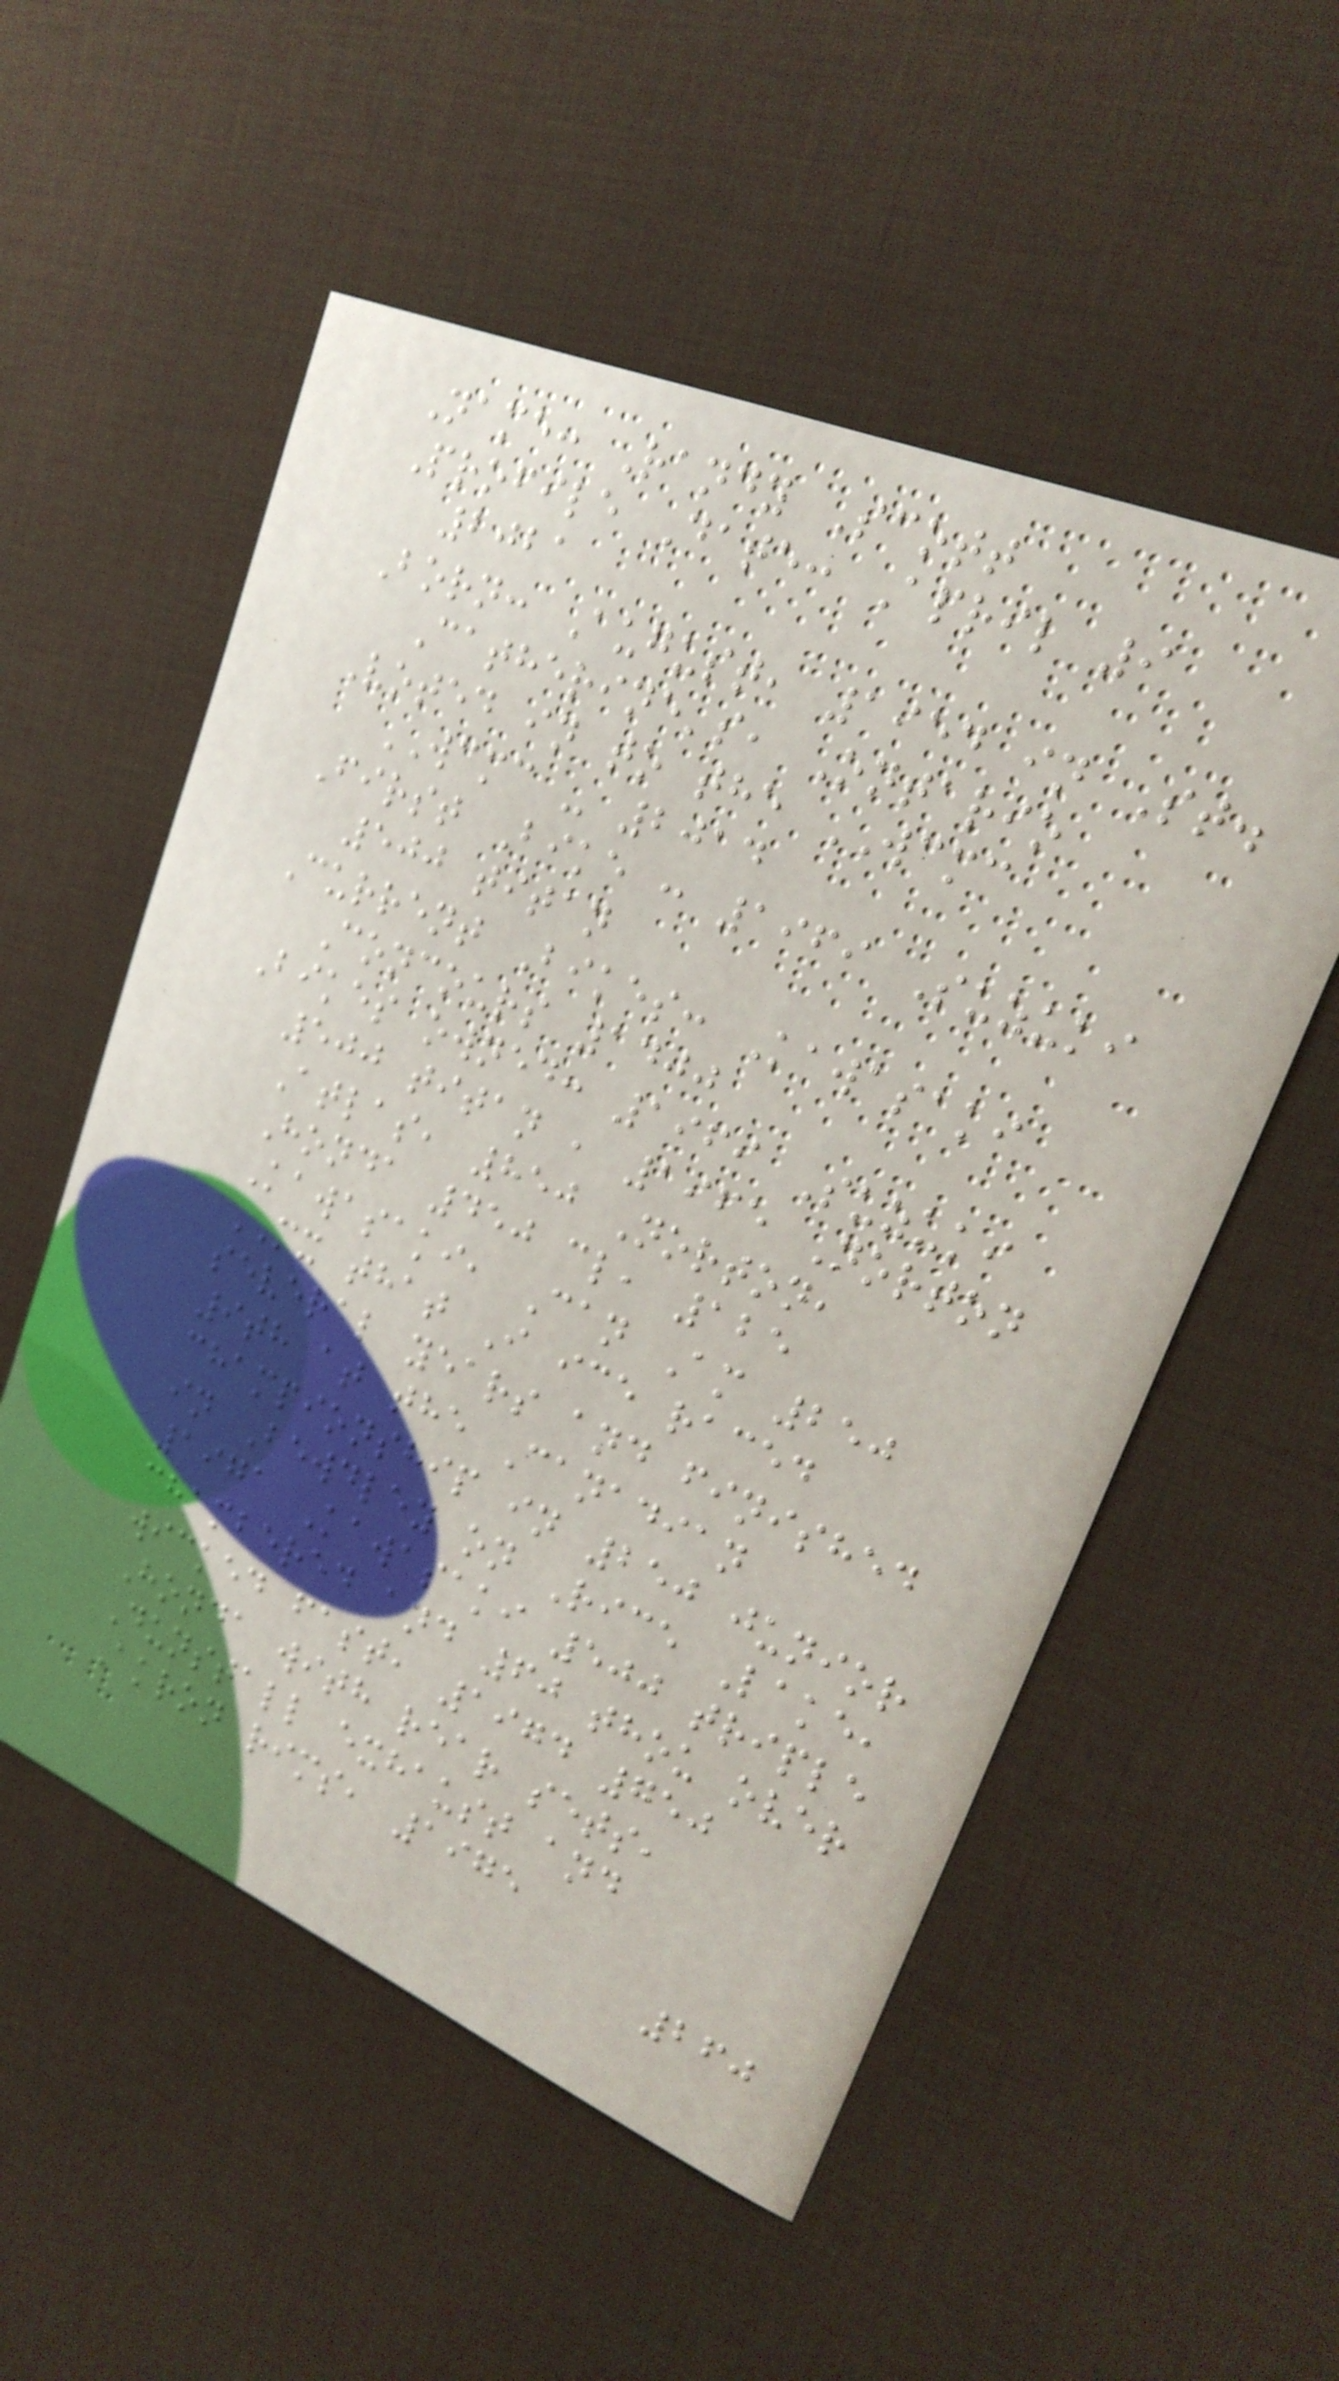Name: Randy Scott
Profile Date: April 9
2021
Born: August, 1954 in St.
Catherine's, Ontario
Voted in to the WCMC
WCMC - 2014
First Bike : 1969 Suzuki
500 titan
Current Bikes: Kawasaki
Concours 1400
Bikes owned: 1969 Suzuki
500 titan , 1965 Norton
Atlas, 850 Norton,
Honda 450 cl, 125
Kawasaki, Can Am 250
MX that I ice raced
several years and finished
9th at the Canadian
championship in 250 junior
in Bewdley on Rice Lake,
1971 Kawasaki 500 triple
chambered and 60 thou over
wicked fast, 1974 750
Honda with rear sets,
Dunstall exhaust and
Akron rims, 1975
260
